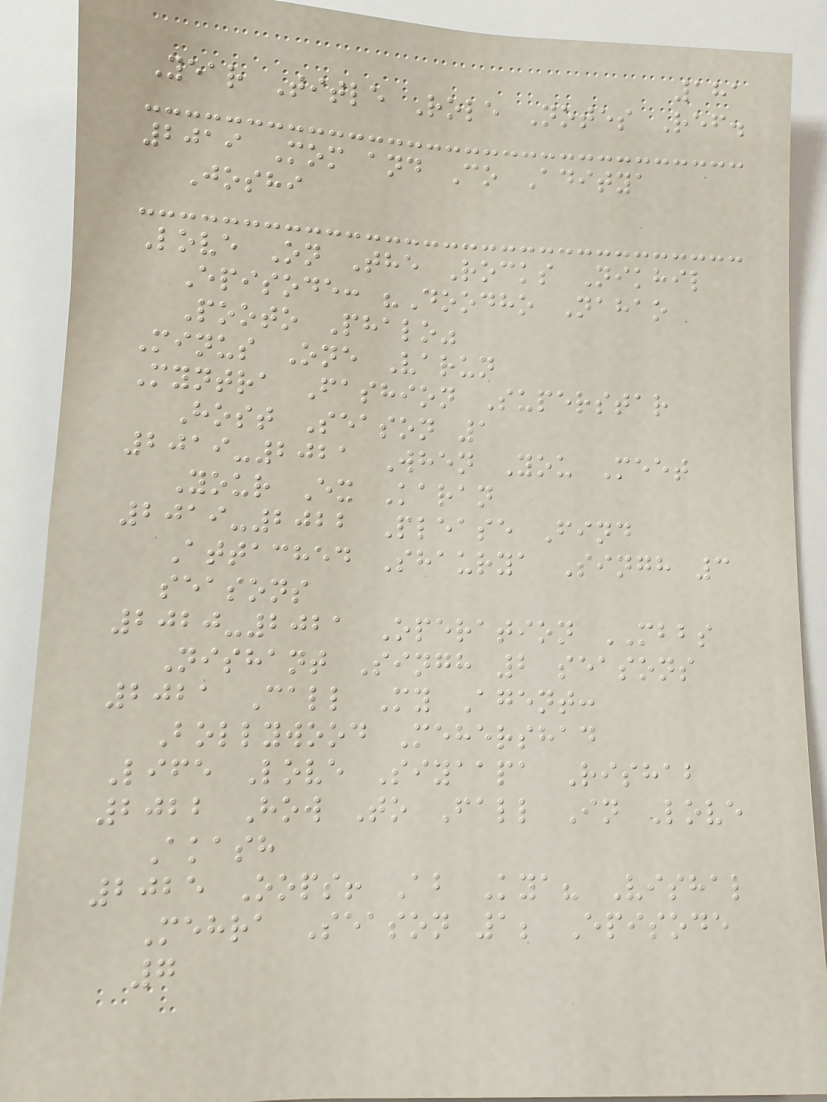181
Year Title Role Notes Ref.
2019 Mom and Co Aditya
Joshi
Love On The Rocks Nikhil
Episode: "Doodho Nahao
Pooto Phalo"
Minus One Varun
Myntra Fashion Superstar
Host Season 1
2019-2021 When You Meet
Your Ex Karan
2019-2022 Please Find
Attached Shaurya Singh 3
seasons
2020-2021 Operation MBBS
Nishant Singh 2 seasons
2021 Call My Agent:
Bollywood Mehershad
Life Love Siyaapa Rishab
2022 How To Fall In Love
Akash
2025 Oops! Ab Kya? Vishal
Mehra Season 1; Episode
7
